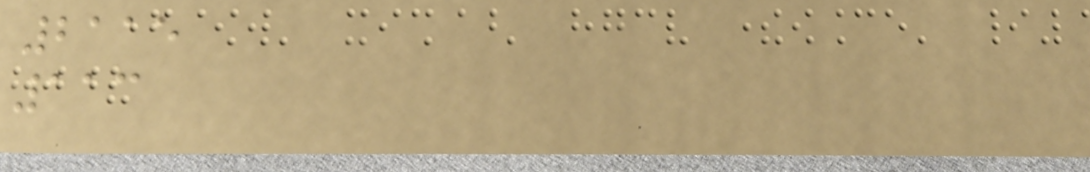2115
113
